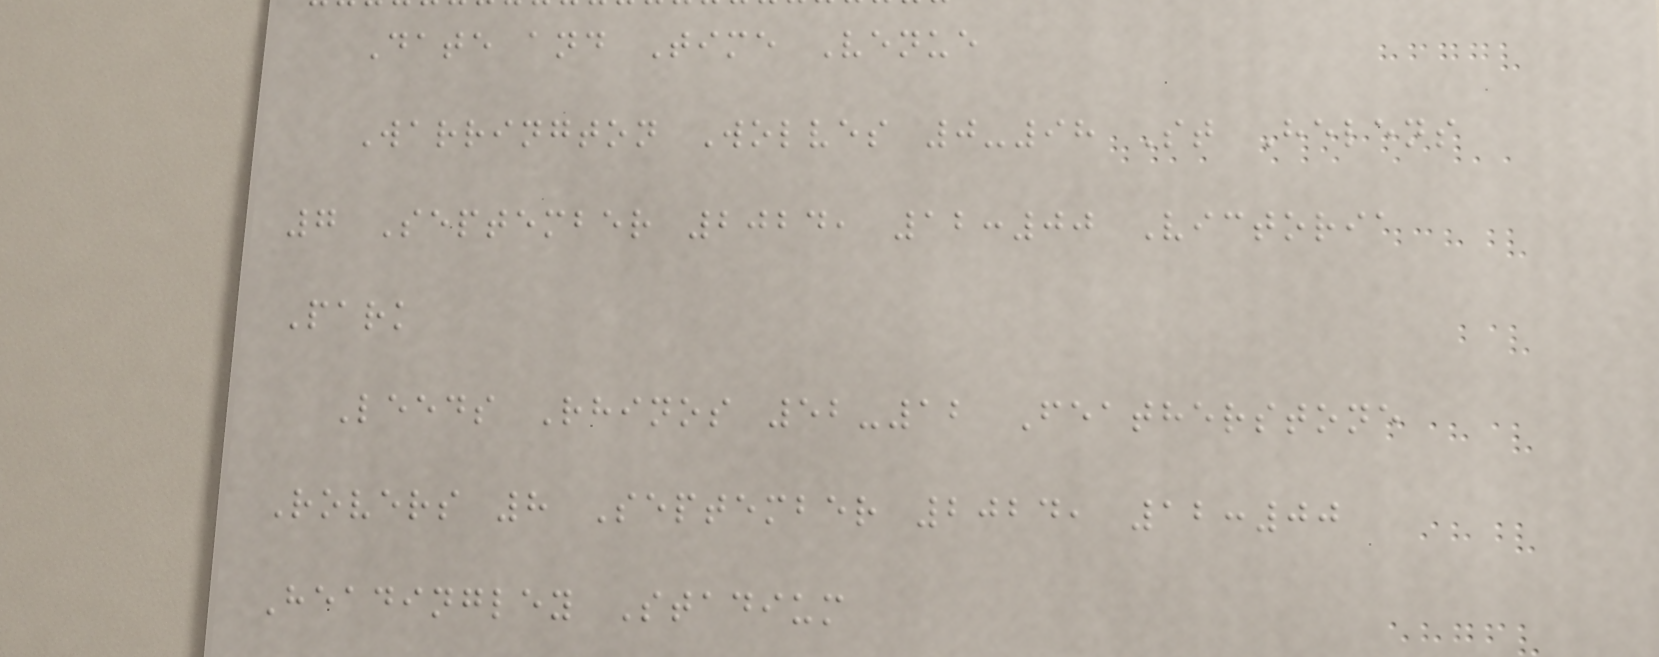Date and Time Venue
Warrington Wolves 0-98 St Helens
7 September 2024, 12:00 Victoria
Park
Leeds Rhinos 52-12 Featherstone
Rovers 8 September 2024, 12:00
Headingley Stadium
